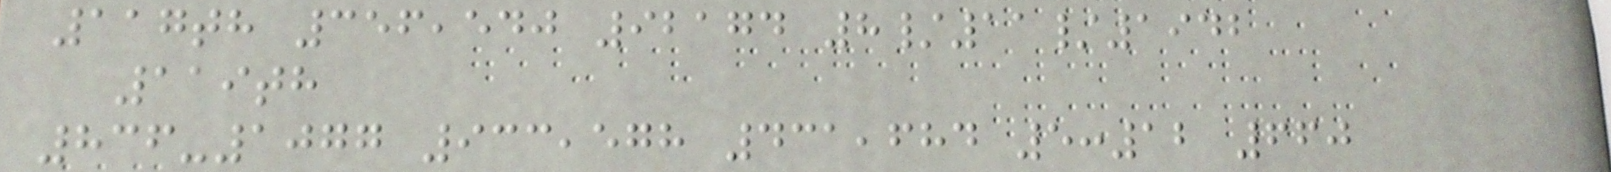117th 356,540 92174 8/11/1942
119th
836-1077 933,578 431,684 5:12 660
